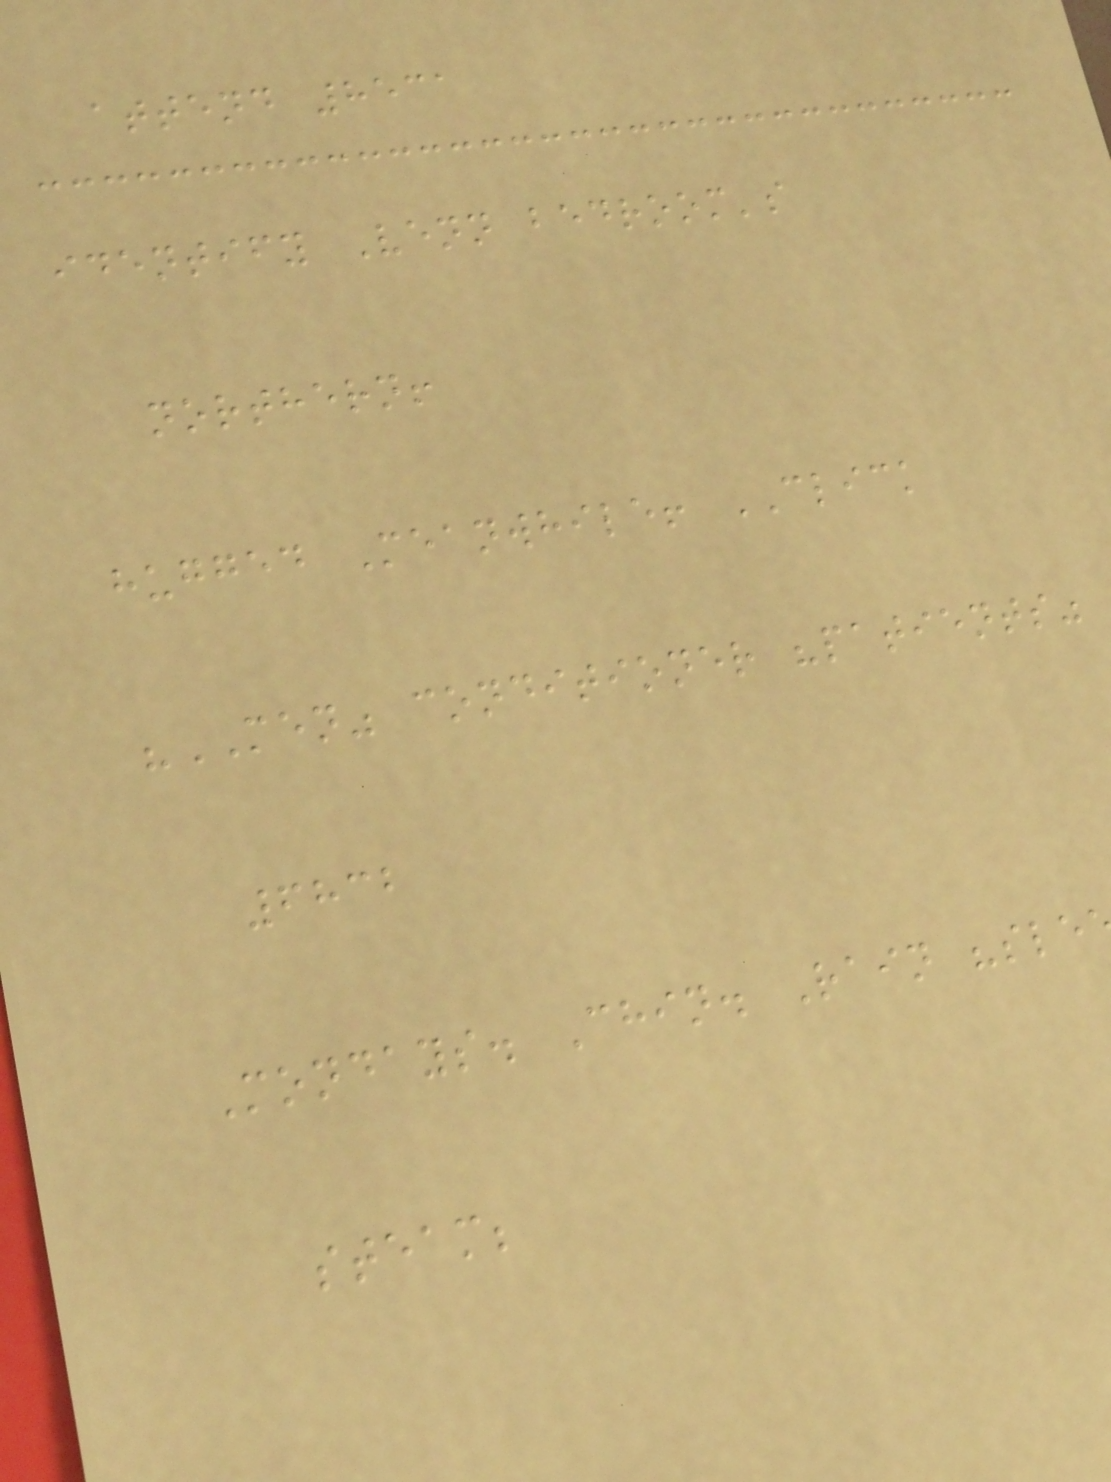attend 8531
identify Venn bedroom's
northern!
hugged Meanwhile! CLICK
"MEN" conditioner "patients"
6832
Mondays. Chin. Rain "sle
steam;
